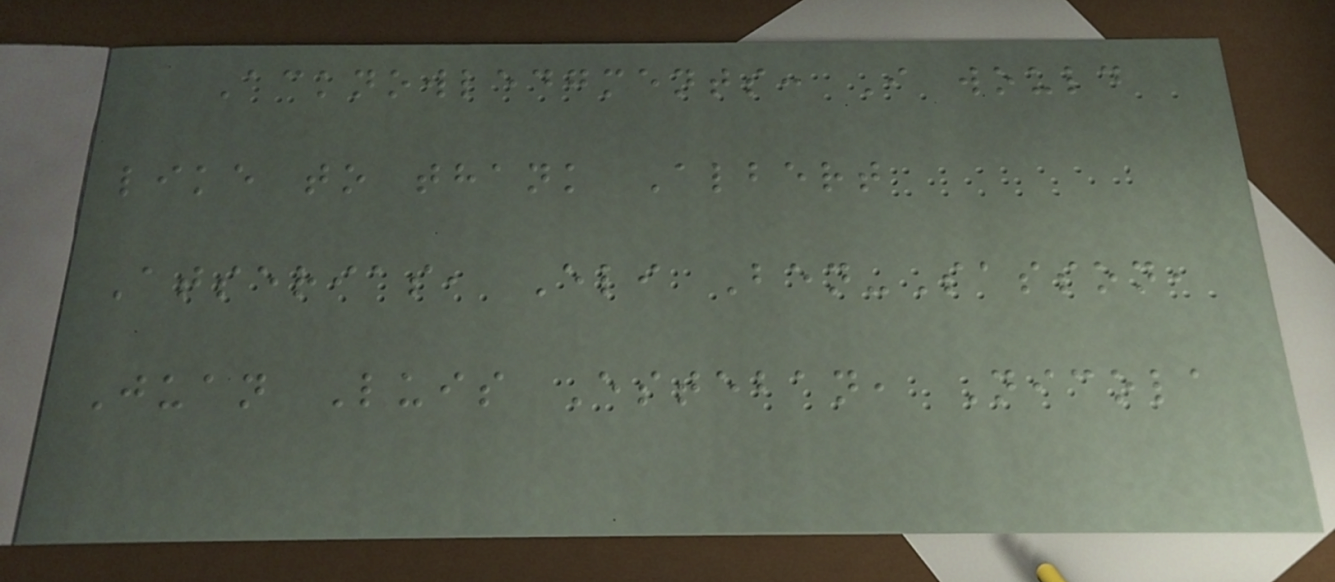Acknowledgments: I would
like to thank Albert
Atserias, Eli Ben-Sasson,
Juan Luis Esteban, Nicola
